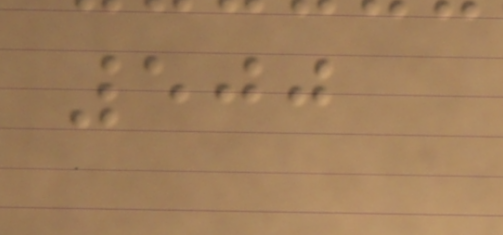500
